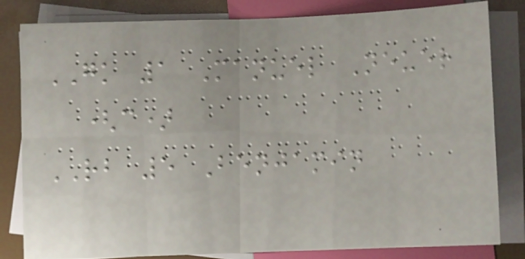GK 1 Manuel Neuer
(c)
RB 5 Benjamin
